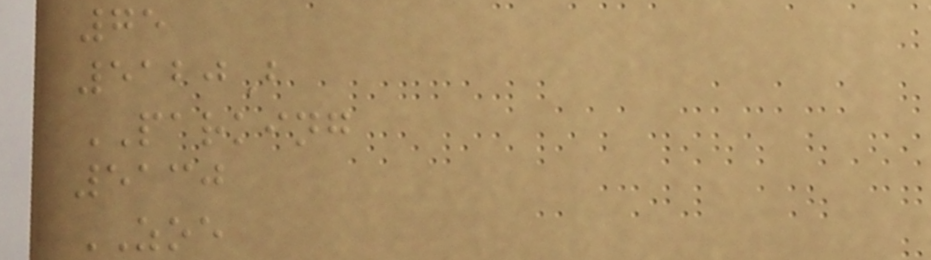75
5120B
PARKING
5130
ZOE
